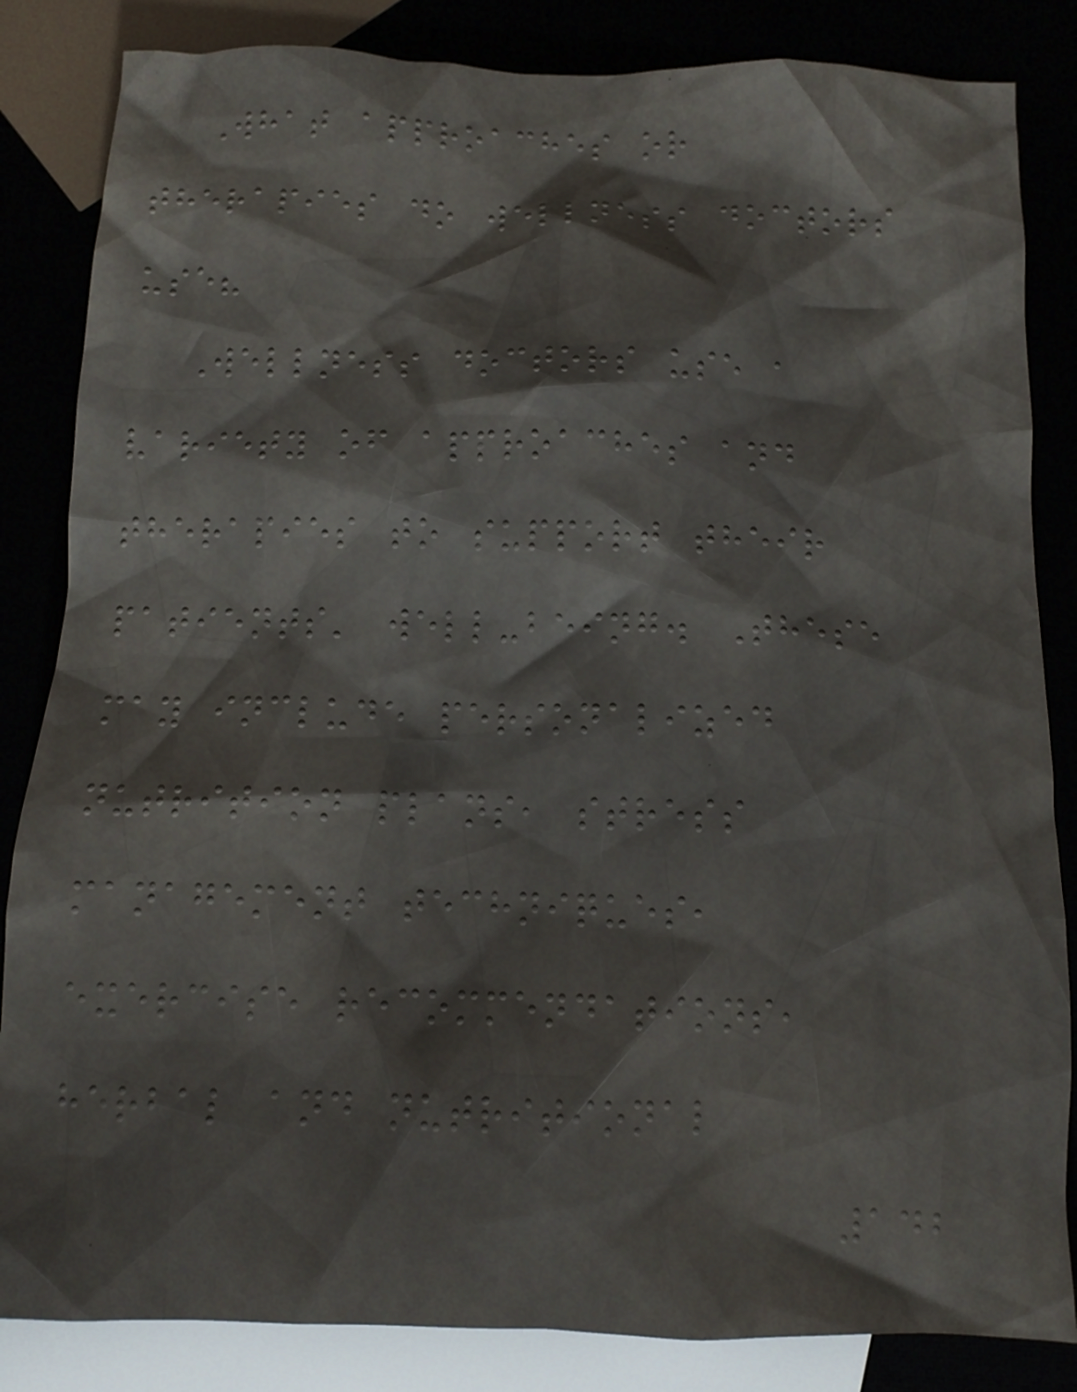What approaches or
therapies do wellness doctors
use?
Wellness doctors use a
variety of approaches and
therapies to support their
patients' well-being. These
may include personalized
nutrition plans, stress
management techniques,
exercise recommendations,
herbal and nutritional
142
